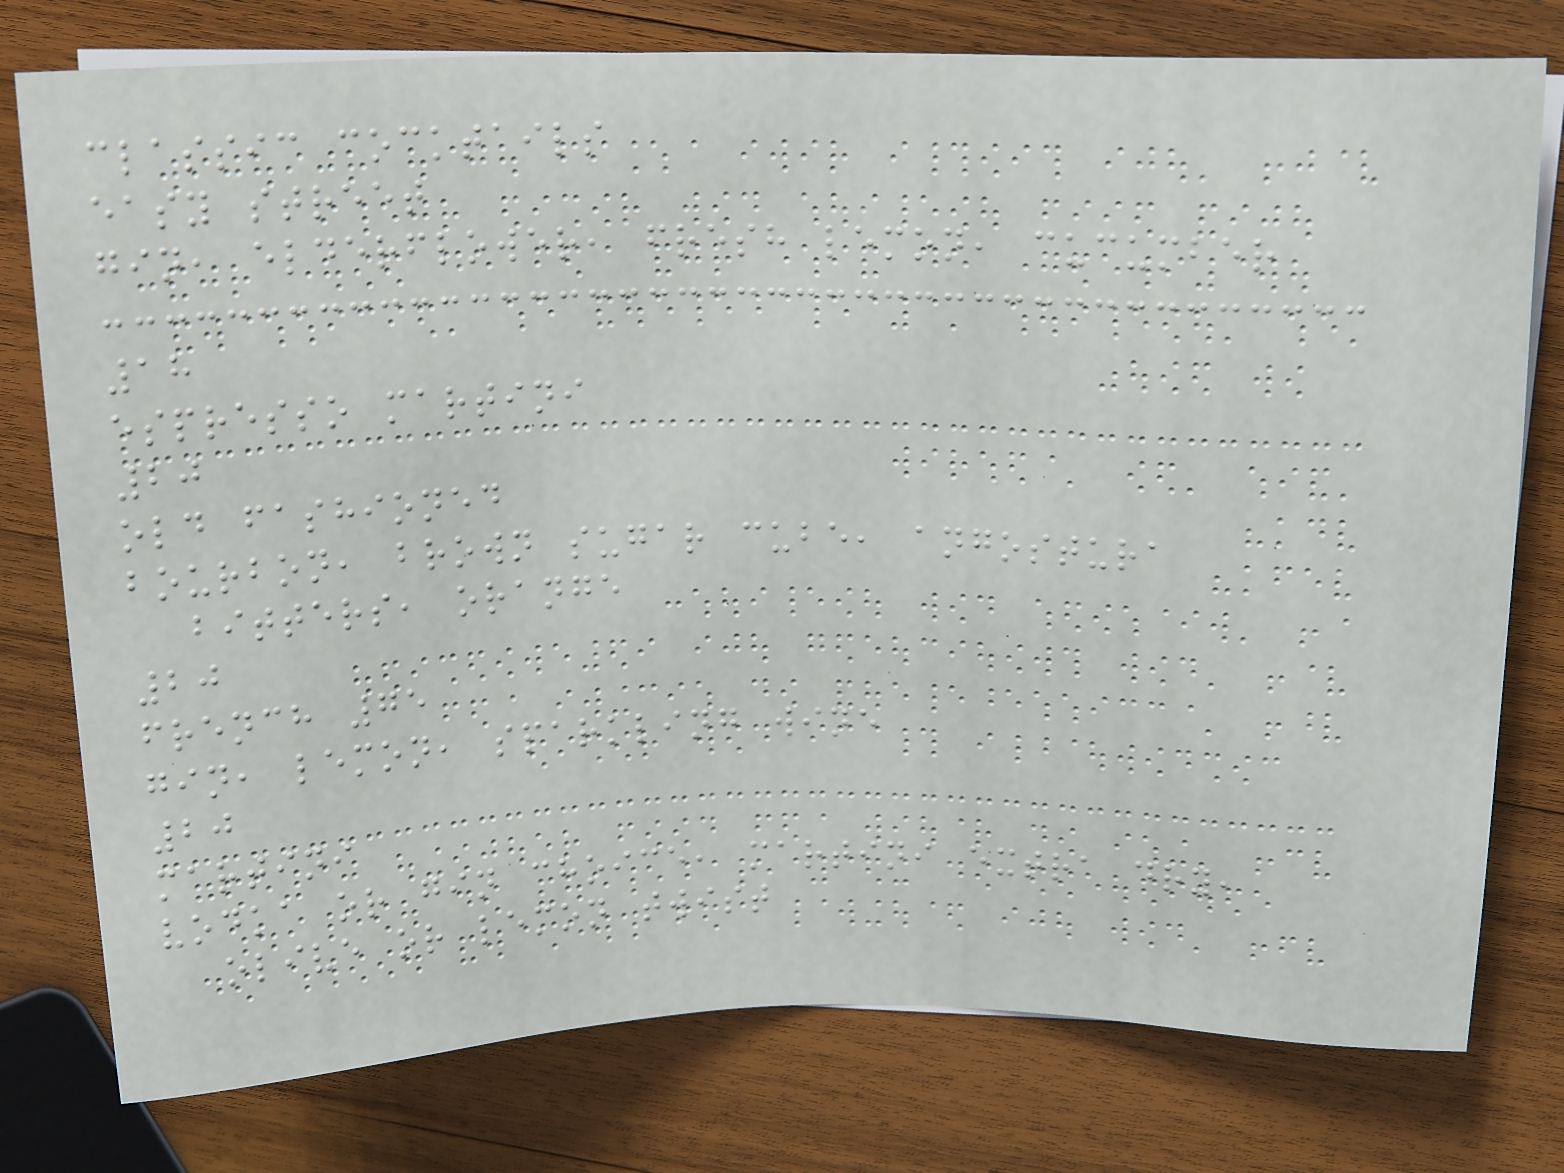classic cocktails
easy street
gin, elderflower, fresh lemon, cucumber
18
espresso martini
20
old fashioned
bourbon, brown sugar cube, angostura
bitters, orange
20
french 75
gin, lemon, sparkling wine
20
martini
vodka or gin choice, martini extra dry,
olive or lemon twist
